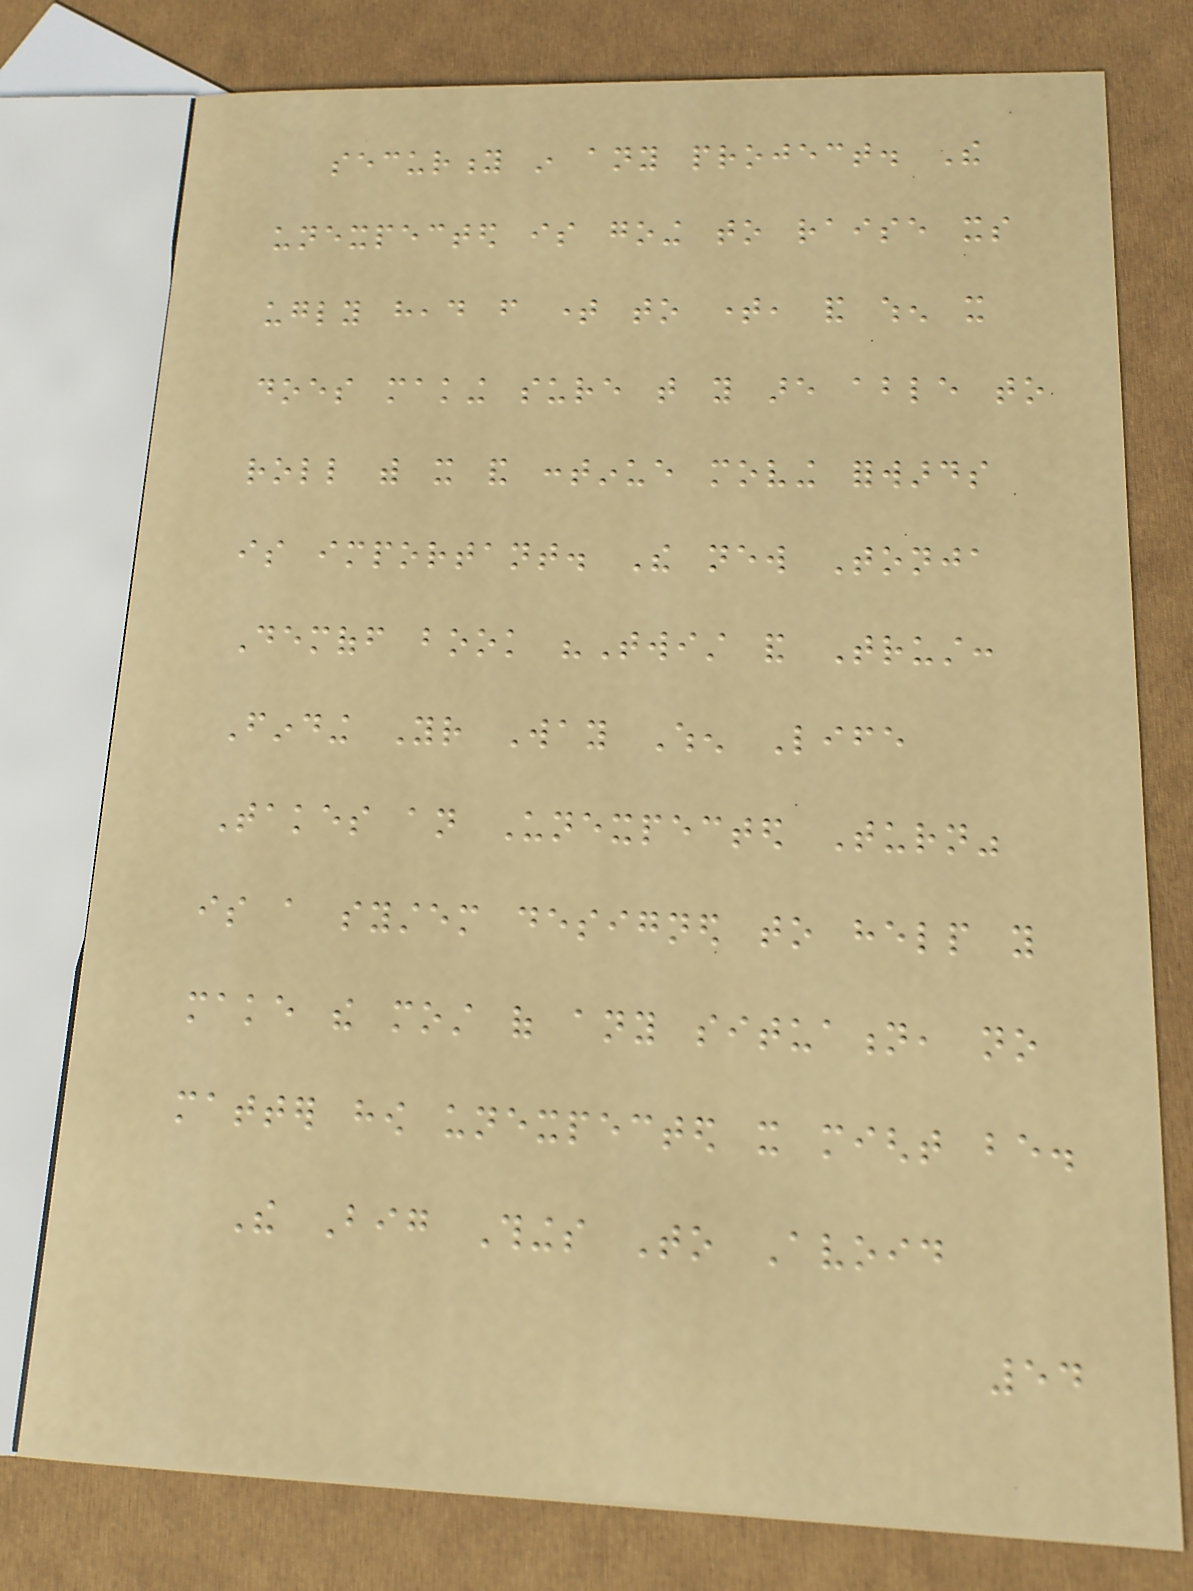security in any project. The
unexpected is going to raise its
ugly head from time to time, and when it
does making sure that you are able to
roll with it and continue moving forwards
is important. The new Tonja
Demoff book "Twist and Trust:
Finding Your Way When Life
Takes an Unexpected Turn"
is a system designed to help you
make the most of any situation, no
matter how unexpected it might be.
The Big Things To Avoid
54
